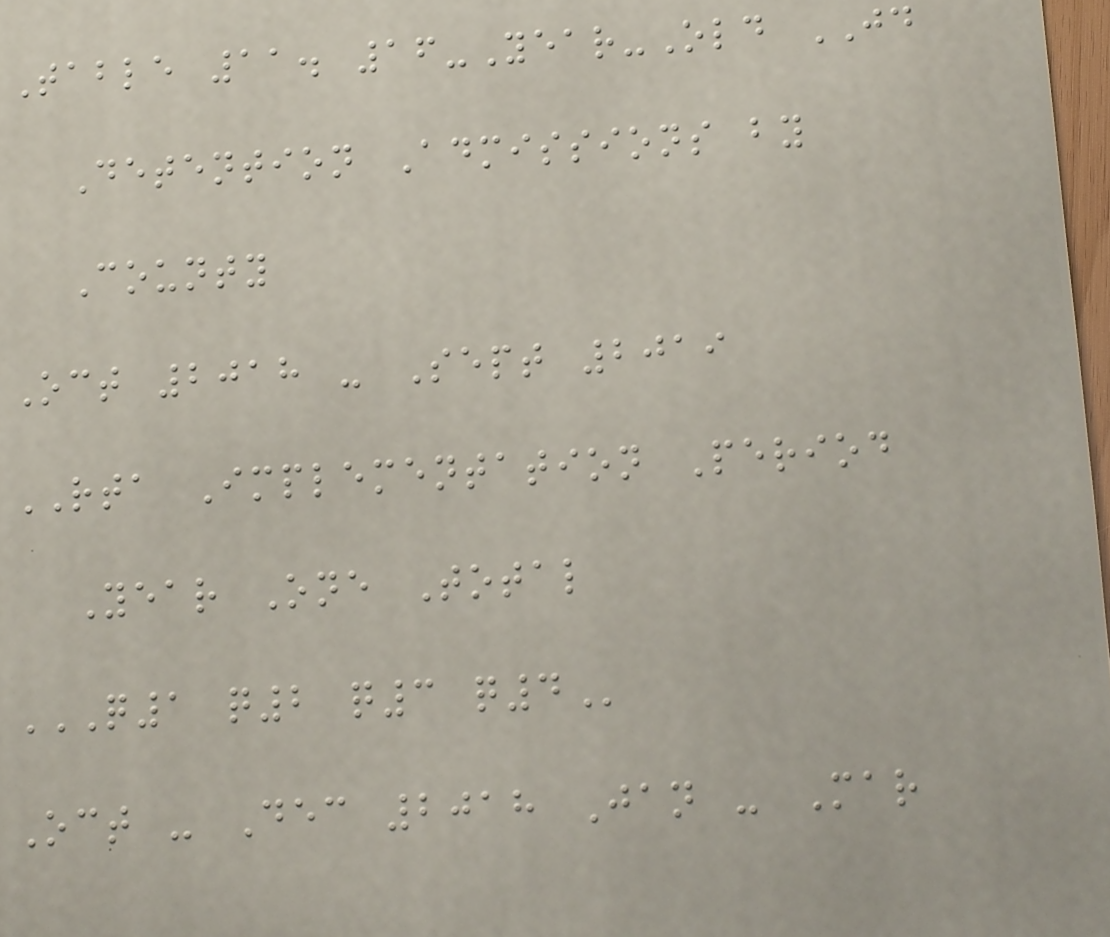Table 11. 16-Year-Old JD
Detention Admissions by
County
Oct 2018 - Sept 2019
RTA Implementation Period
Year One Total
Q1 Q2 Q3 Q4
Oct - Dec 2018 Jan - Mar
